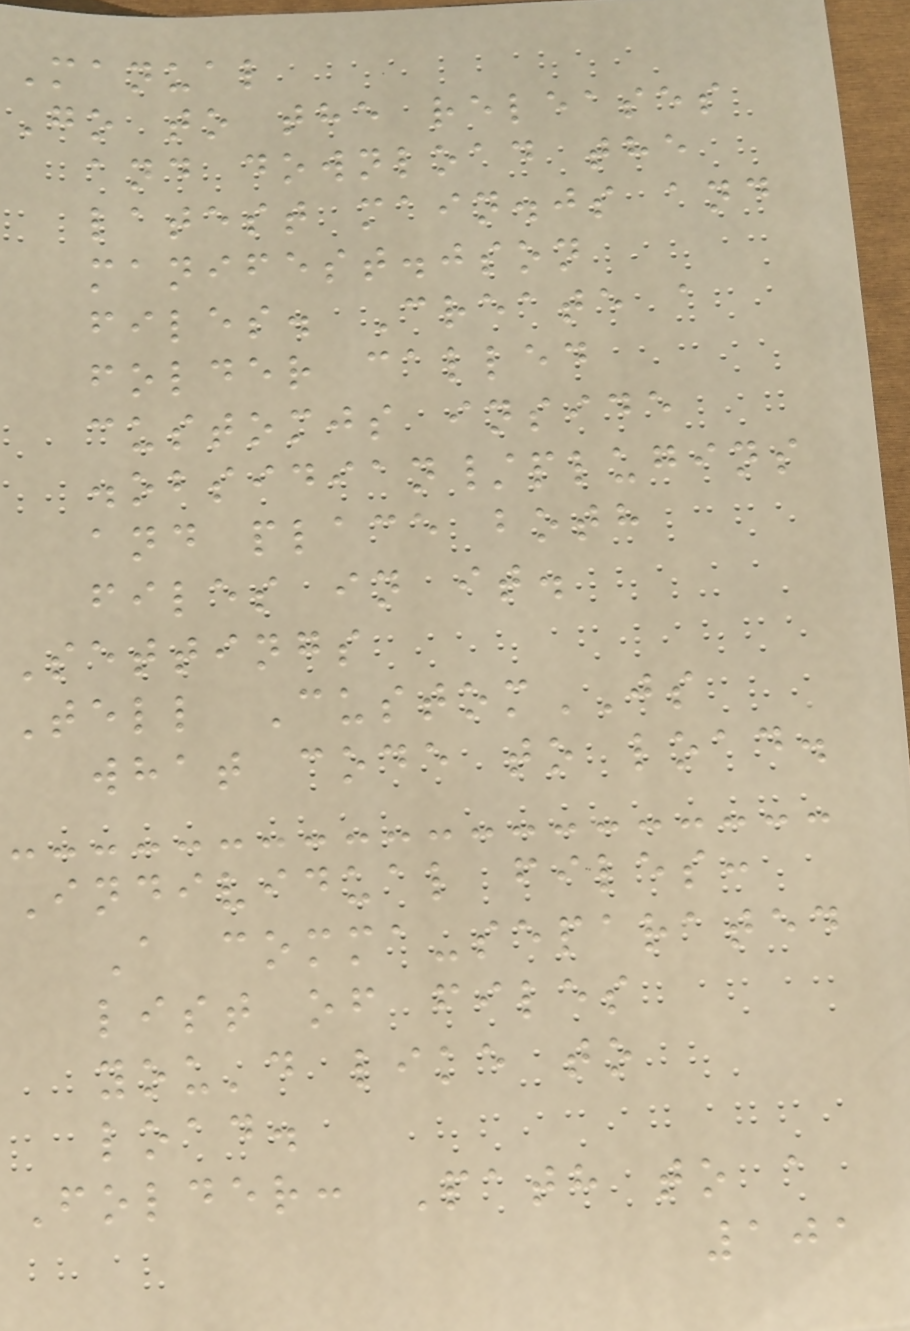Manual
Go to the releases
and download the
latest main.js and
manifest.json
files. Create a
folder called
customjs inside
.obsidian/plugins
and place both
files in it.
Settings
Tell CustomJS
what code to load.
Individual files:
A comma-separated
list of files
you'd like to
load.
Folder: Path to a
101
